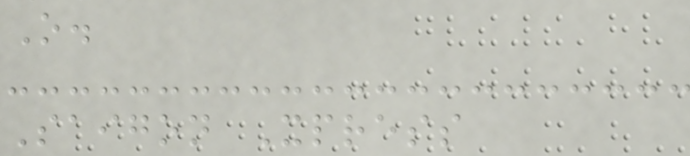O.
Saigon Xpress
